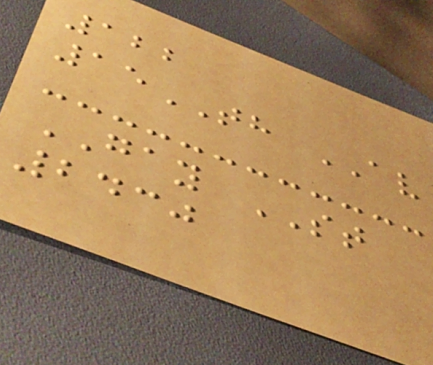122
15TH AV
GAY ST
2430
